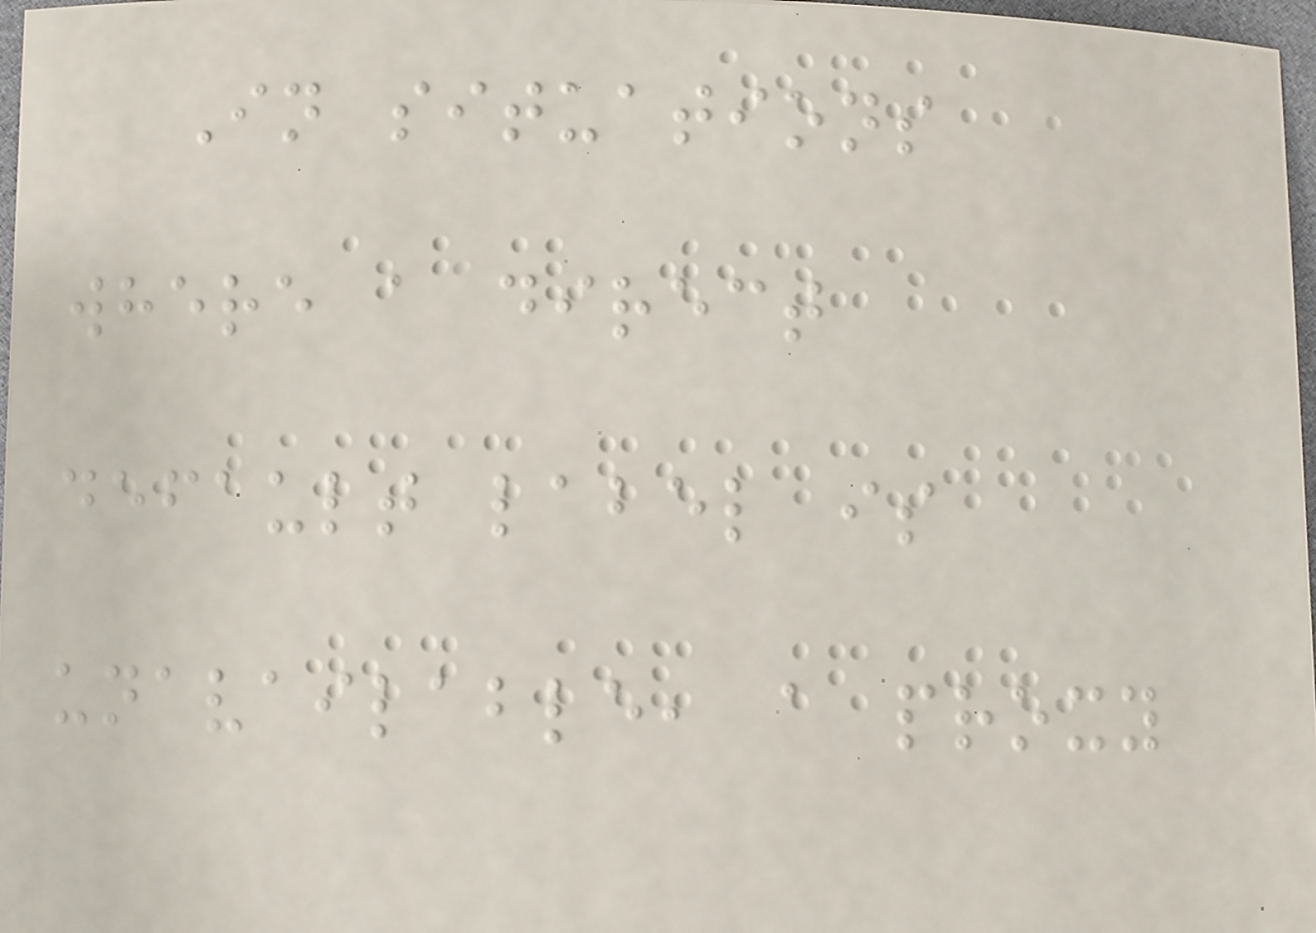In situations
where a direct
default label is
unavailable, a proxy
